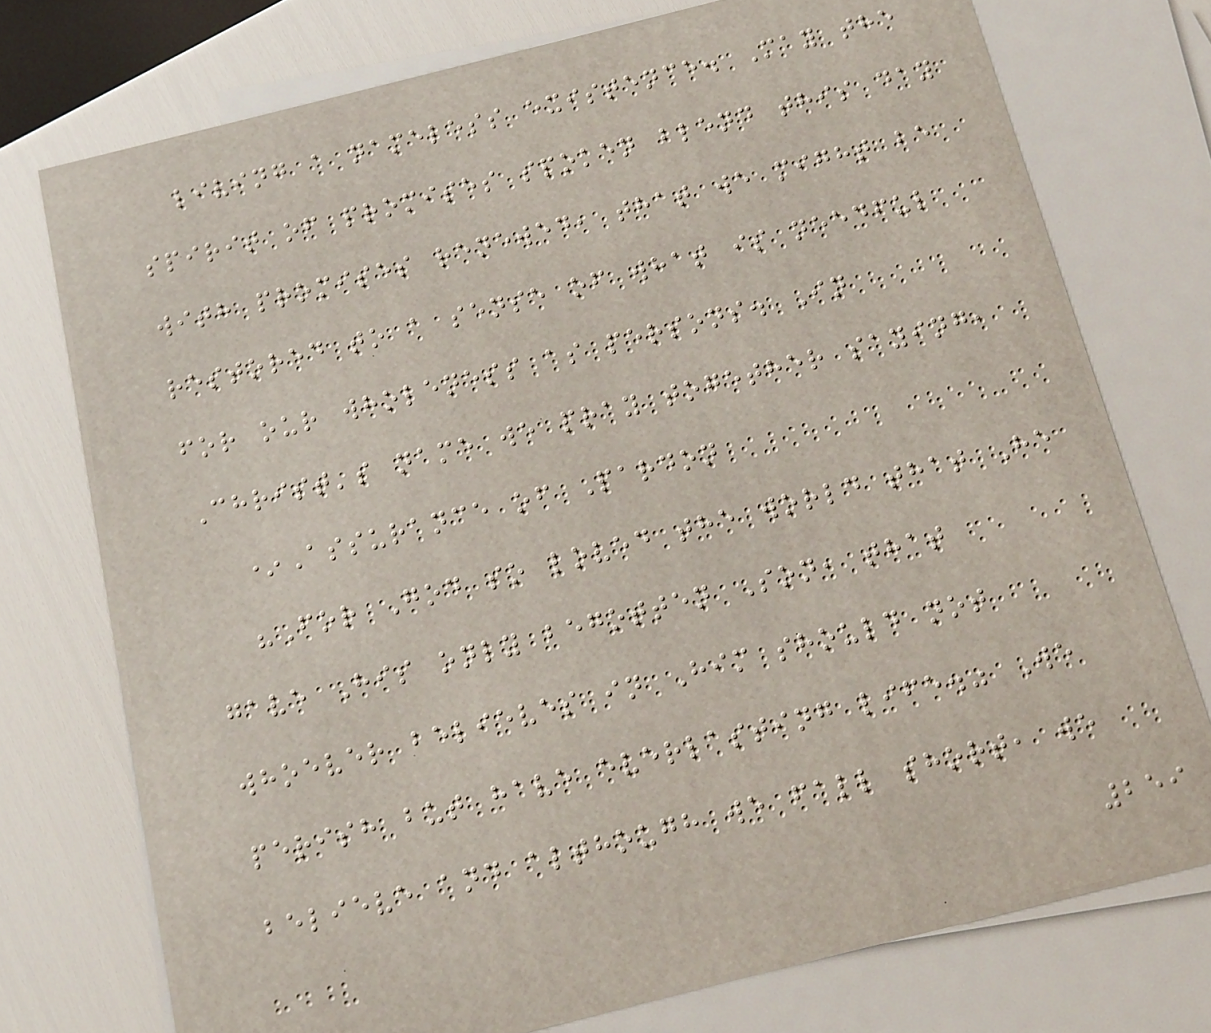living a nameless existence. May the
spirit of promises spoken blend this day
with promises renewed, that we might be
restored to a sense of what is needful
for our wholeness as persons. In
Christ's name we pray together saying,
*Assurance of Pardon
"For God so loved the world that He
gave His only begotten Son, that
whoever believes in Him should not
perish but have everlasting life." We
believe and although we fall short, we
259
